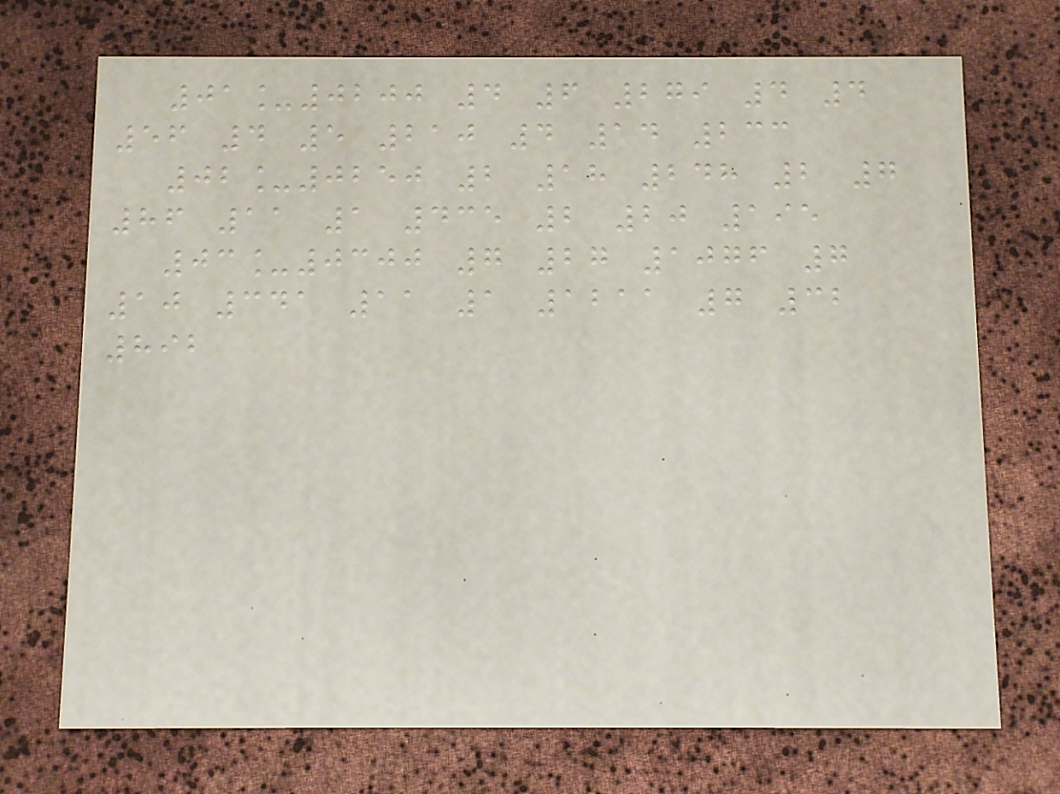01_0200 4 6 279 4 4
56 4 5 210 4 14 233
02_0250 2 18 248 2 7
86 11 1 435 2 20 195
03_0300 7 27 1076 7
10 341 11 1 1211 7 32
892
